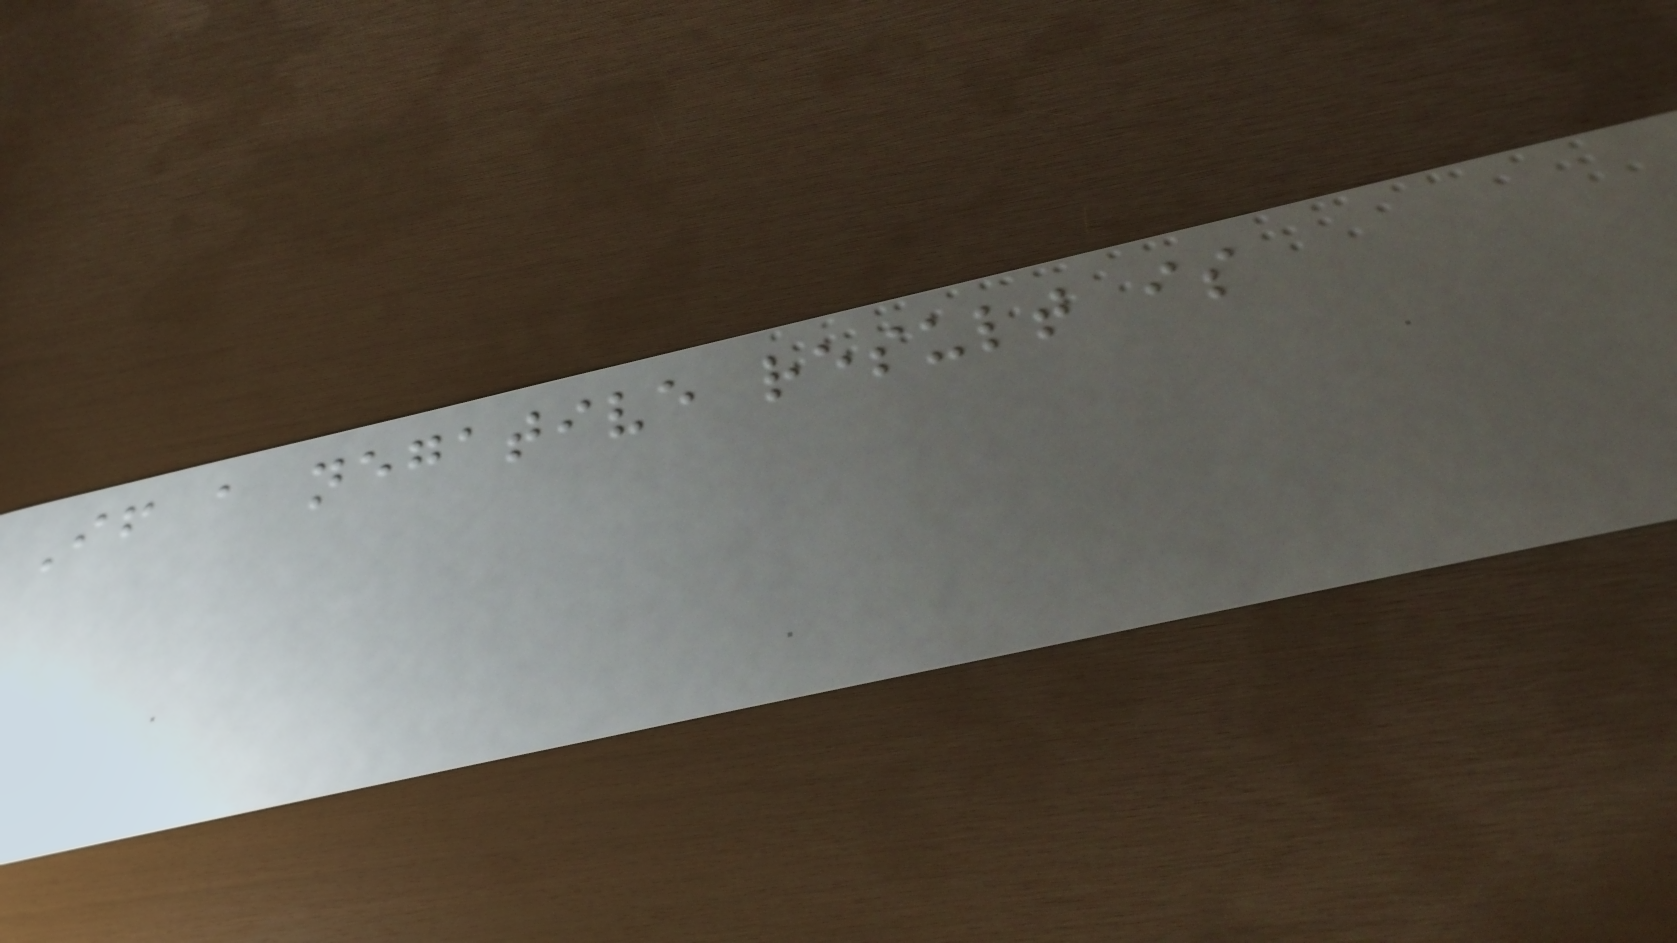If a negative result is
